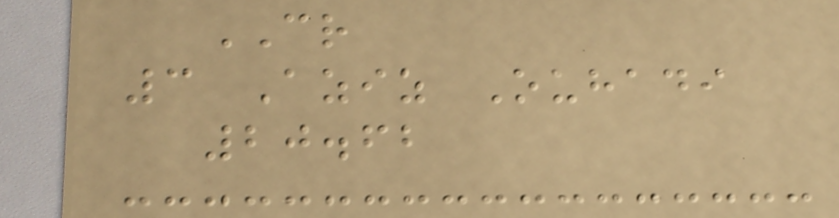CR
3 Aziz Ouhadi
20.62
